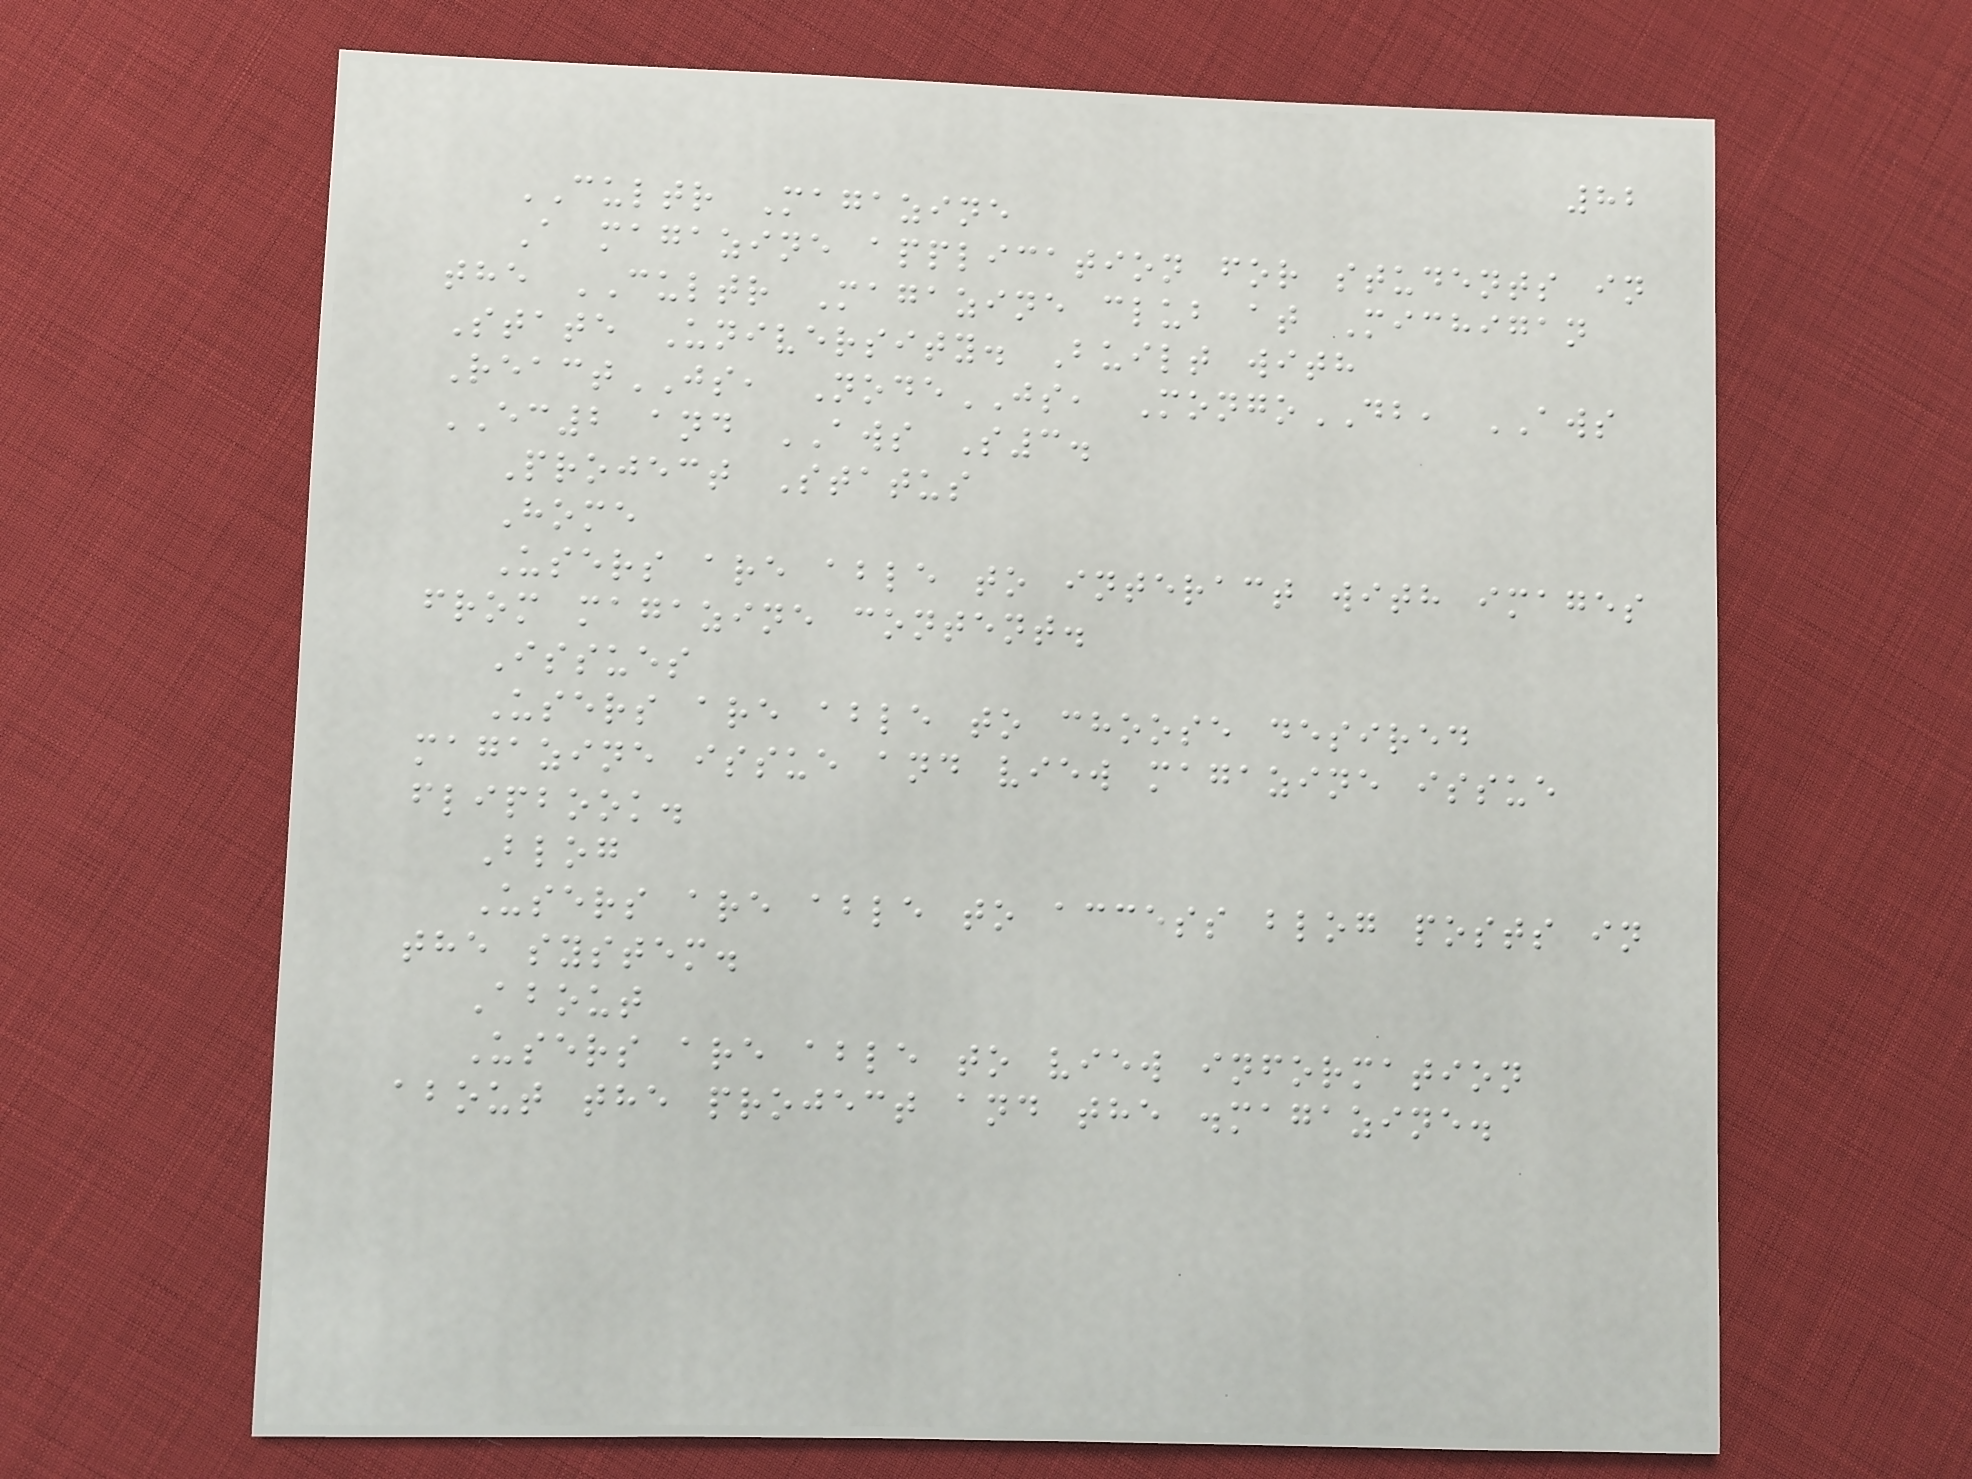82
CULTR Magazine
A magazine application for students in
the CULTR Magazine club at Michigan
State University. Built with
ReactJS, NodeJS, MongoDB, AWS
EC2 and AWS S3.
Project Status
Home
Users are able to interact with images
from magazine content.
Issues
Users are able to choose desired
magazine issue and view magazine issue
flipbook.
Blog
Users are able to access blog posts in
the system.
About
Users are able to view information
about the project and the .magazine.
